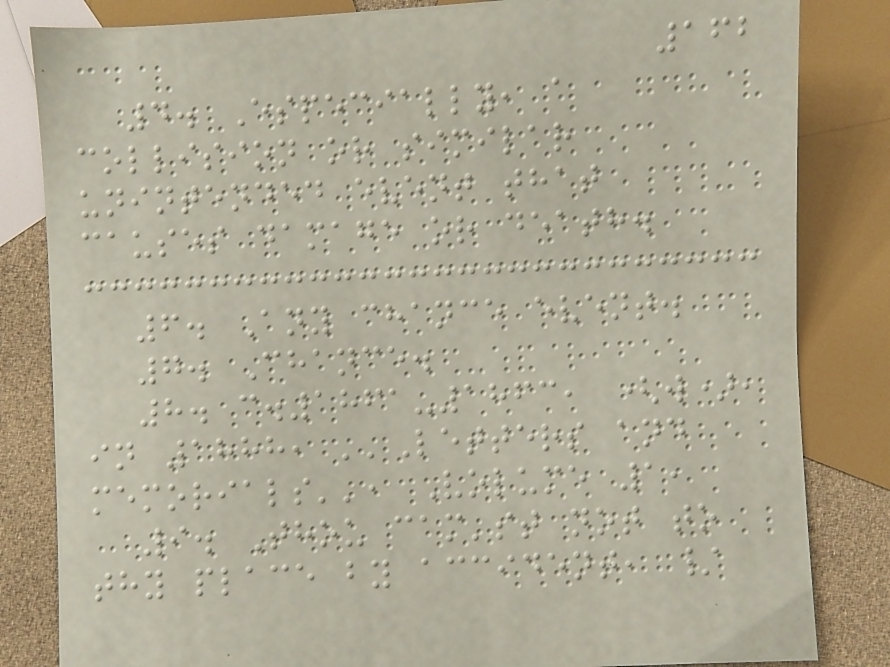162
4. Especially, a
collision or similar
unintended event that
causes damage or death.
6. Any chance event.
7. Chance.
8. c.1861-1863, (w),
in 1888, ''Letters and
memorials'', Volume 1,
9. Thou cam'st not to
thy place by accident, /
